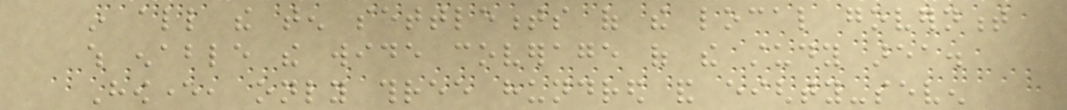in all the ten settlements of the local government
which enable the wide coverage of the study area.
However, only three hundred and eighty-seven
